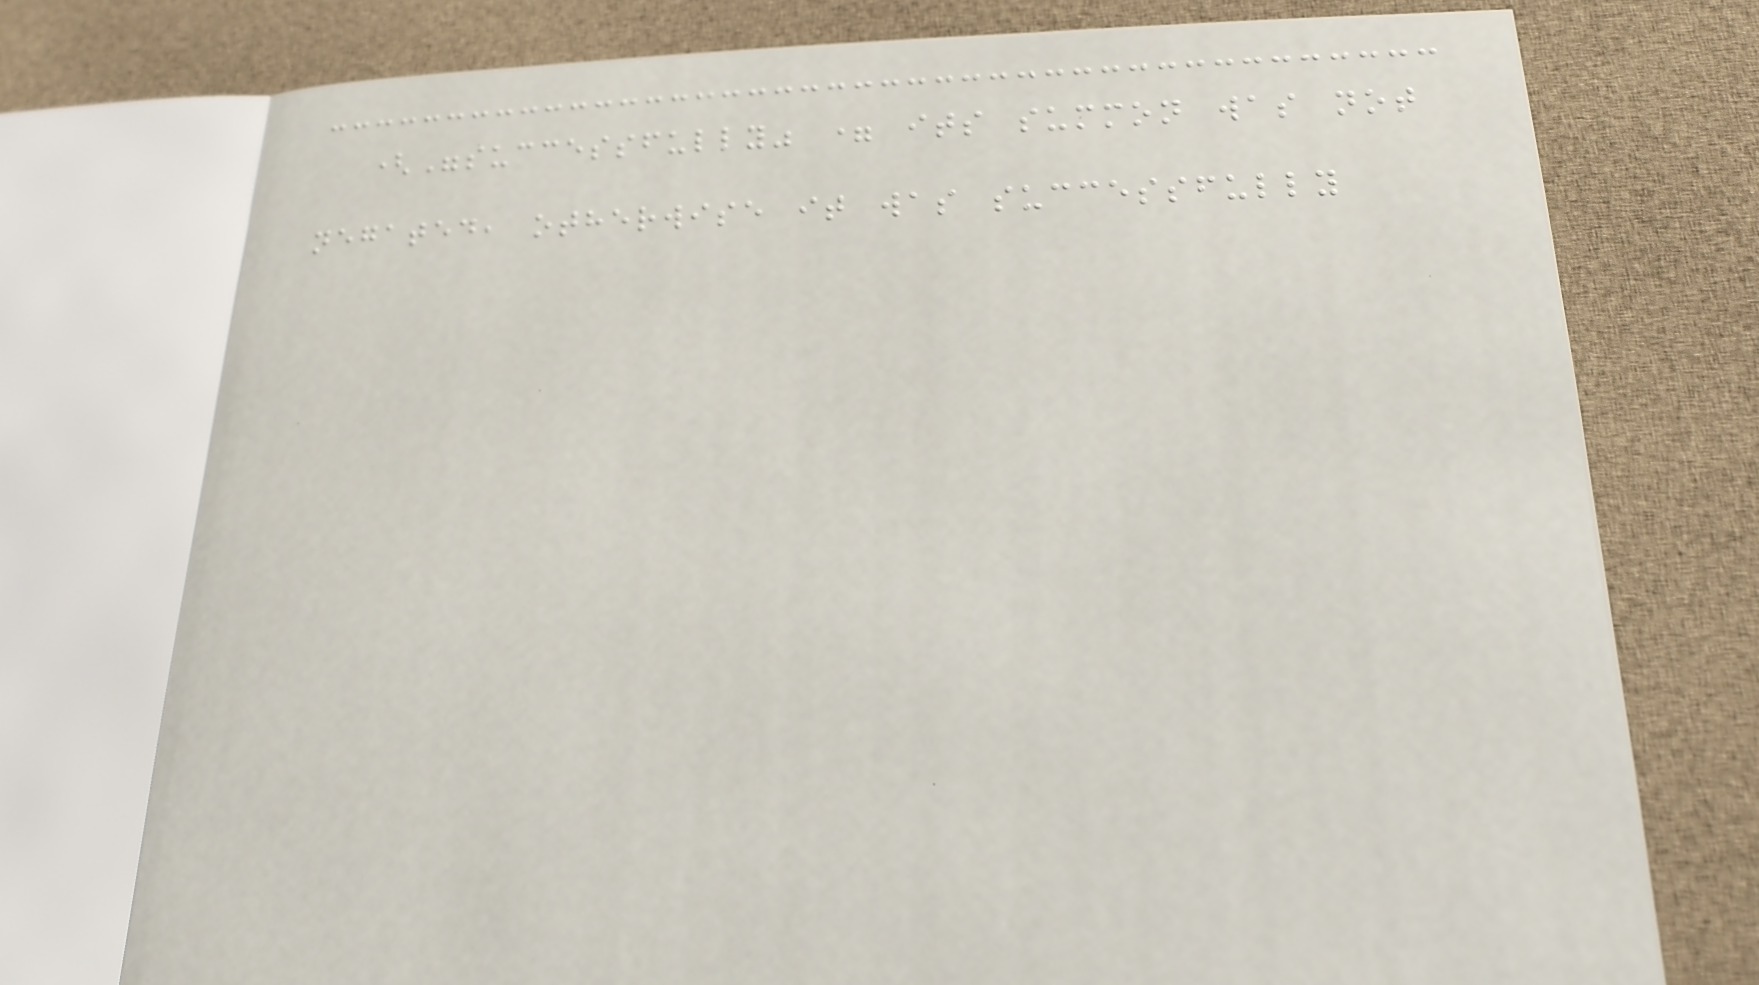("successfully" = its summon was not
negated, otherwise it was successfully
